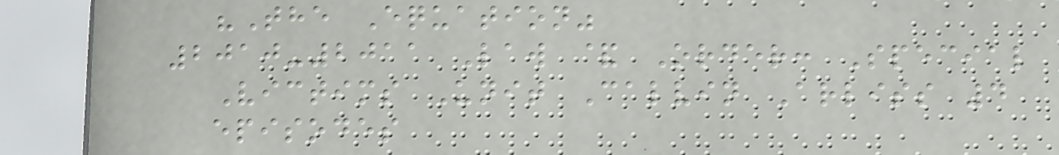"The Equation"
2010-2011 Law & Order: Special
Victims Unit Calvin Arliss 4
episodes
